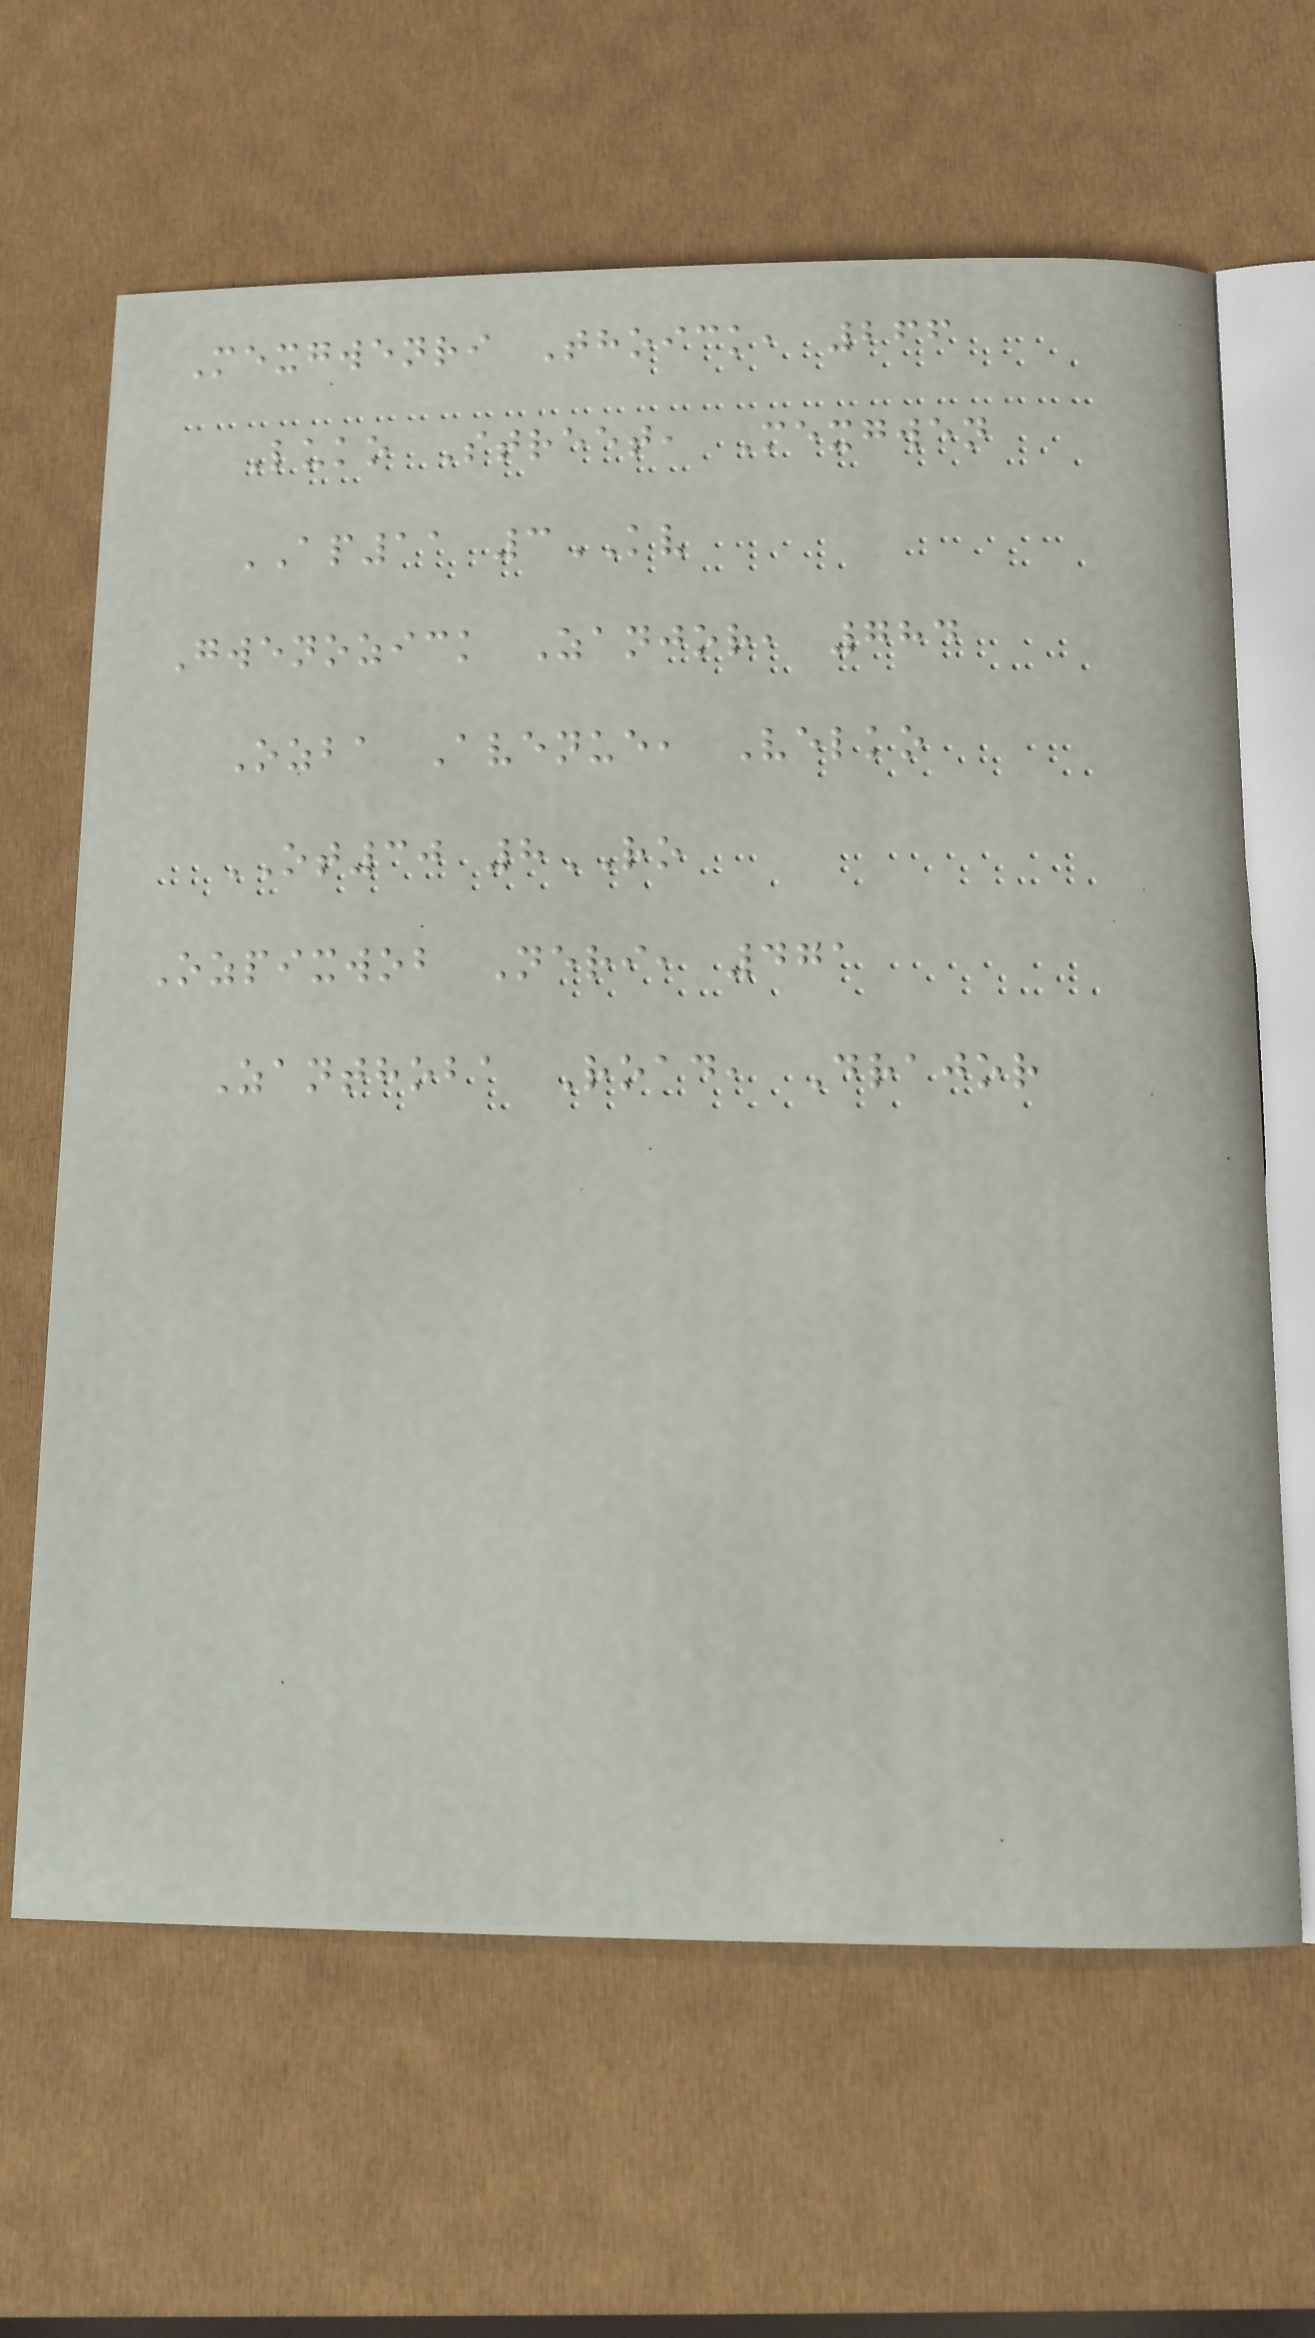Mexgwenri Thoick, 266
Luko Street, Mexgwen
AP11 3KV
Gwenozick Zanjor, 784
Ozba Avenue, Velko
OT30 8RO
Ozpixwob Neri, 471
Zanthoba Road, Drajor
